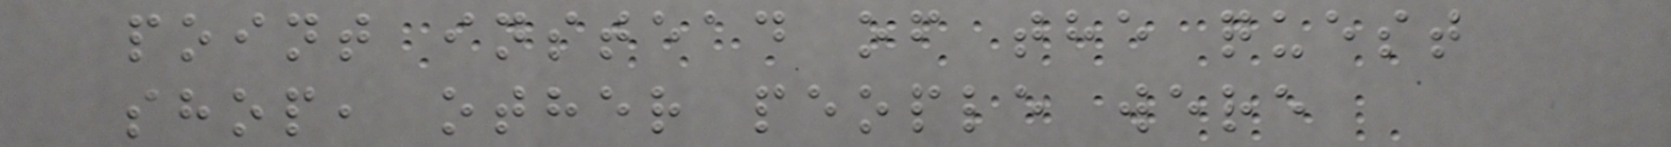point instead of the quest
shop, other people were
